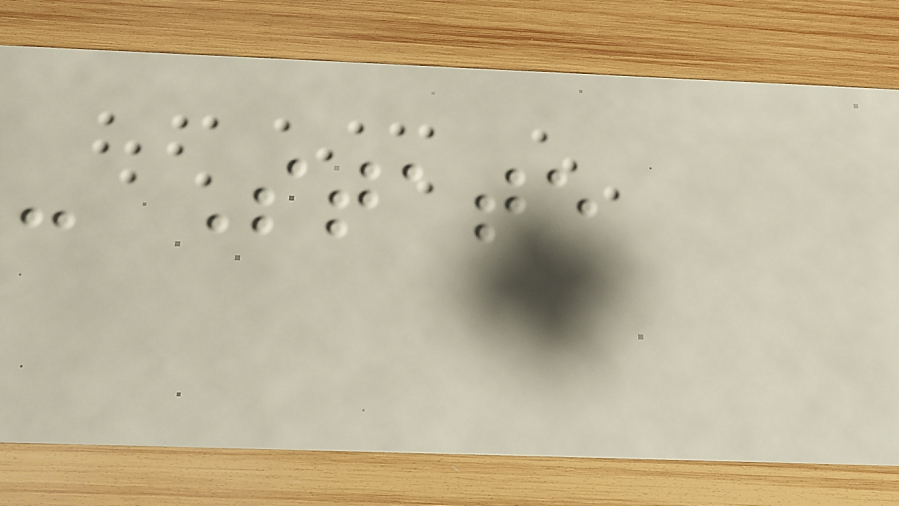- State
